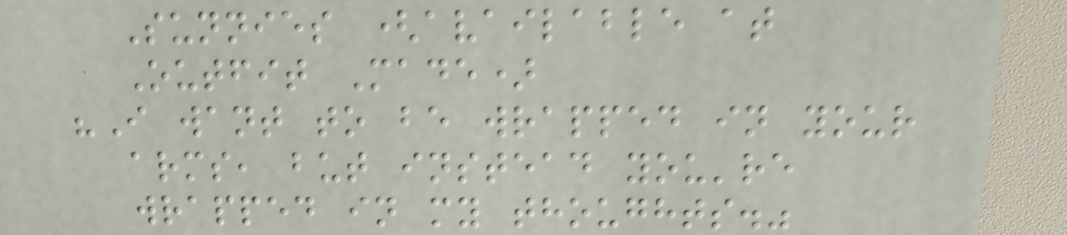Sunnies (available at
Outfit Made)
"I want to be wrapped in your
arms, but instead you're
wrapped in my thoughts."
